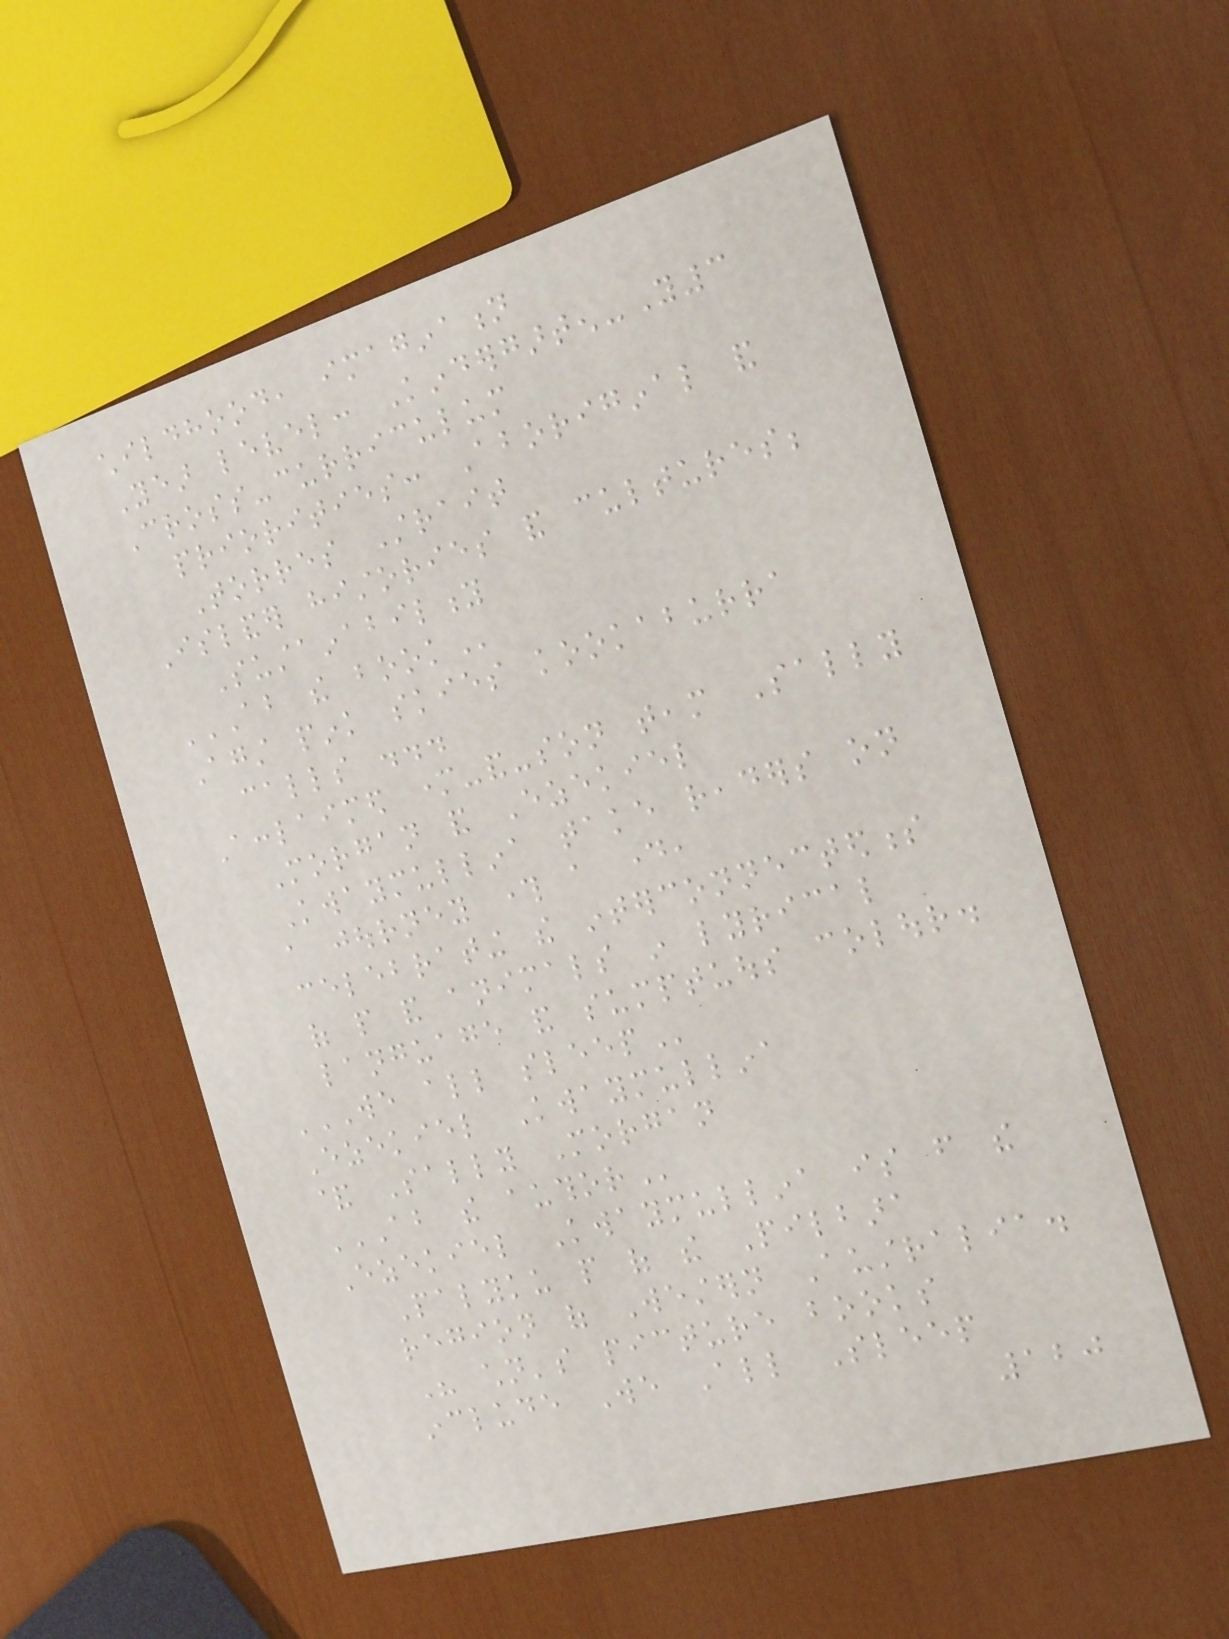childhood, imagination
Year level: Kindergarten-Y3
Cross-curriculum
priorities: Aboriginal and
Torres Strait
Islander histories and cultures;
Sustainability
ABOUT THE BOOK
Against pink skies kookaburra
calls ...
Acclaimed mother-and-son team Sally
Morgan and Ezekiel
Kwaymullina take readers on
a journey through a day,
celebrating the interconnectedness
of people and animals in lyrical
language and sumptuous colour.
WE ALL SLEEP
Ezekiel Kwaymullina
& Sally Morgan
ABOUT THE AUTHOR
Ezekiel Kwaymullina is from the
Palyku people of the Pilbara
region of Western Australia.
His children's picture books
include We All Sleep
120
